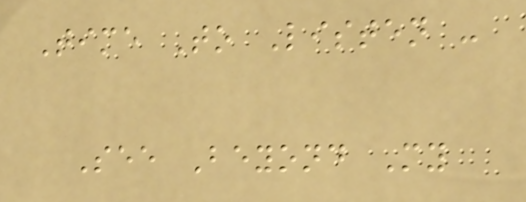Time To Listen -
See Beyond My
